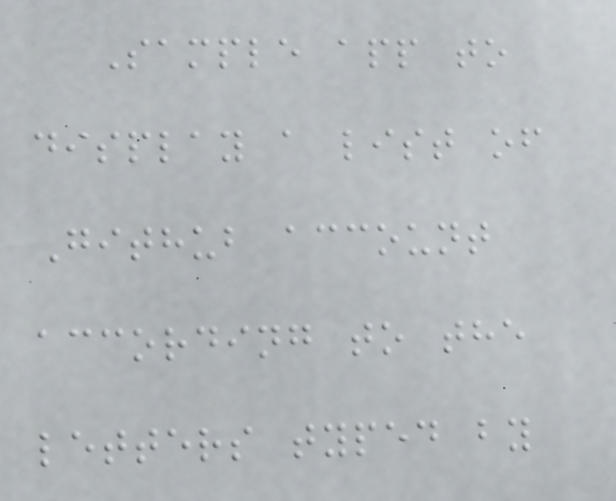Sample app to
display a list of
Github account
according to the
letters typed by
